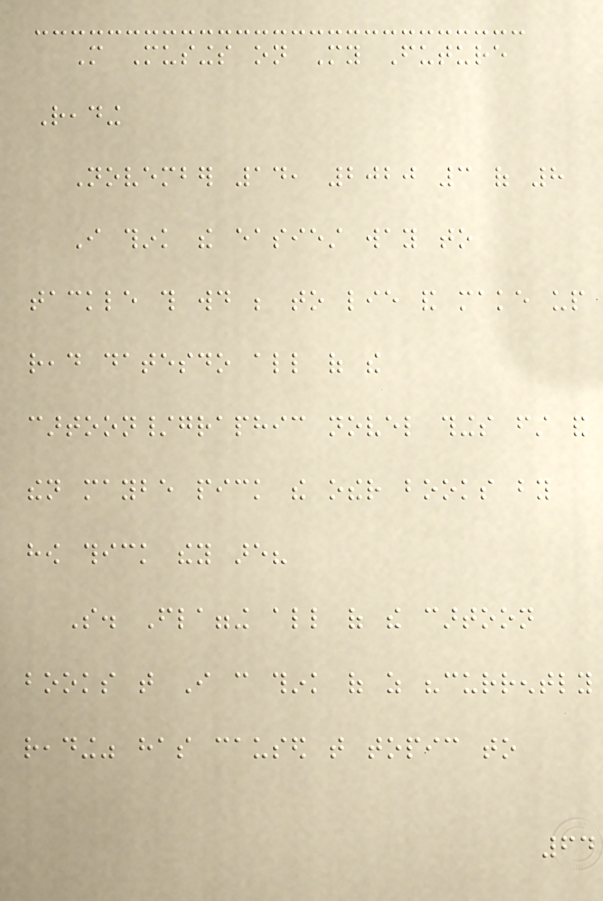More Musings on My Future
Reading
November 14, 2020 3 of 8
I think the easiest way to
tackle this would be to lie and make up
read datesdo all of the
cartoon/graphic novel things first and
then maybe pick the other books by
how thick they are?
So. Flagging all of the cartoon
books that I can think of as "currently
reading" has caused that topic to
64
